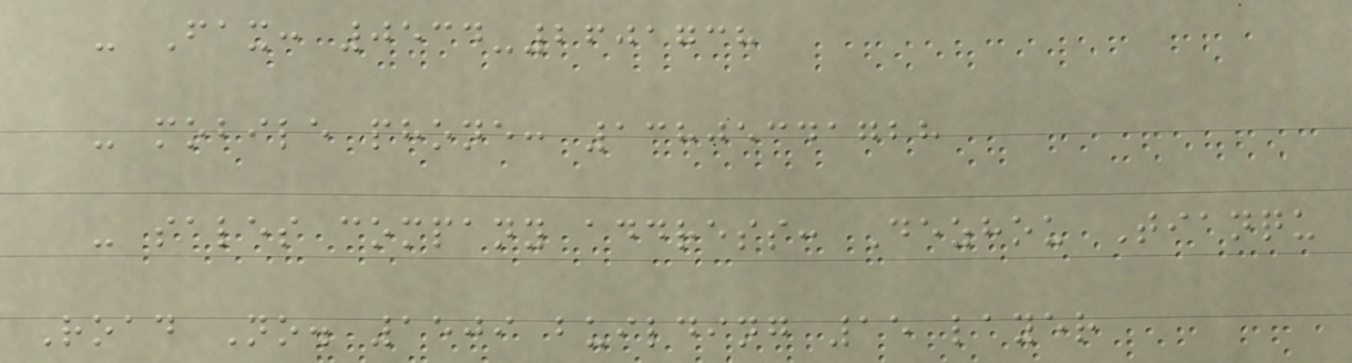- Fax: 0534-2601738
- mobile phone: 13805341728
- sales company address: Dezhou Tianqu
Road No. 1509 building 15 layer
